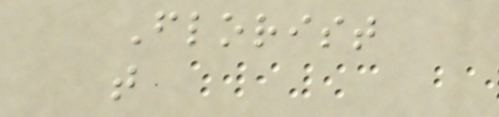Florist
t
